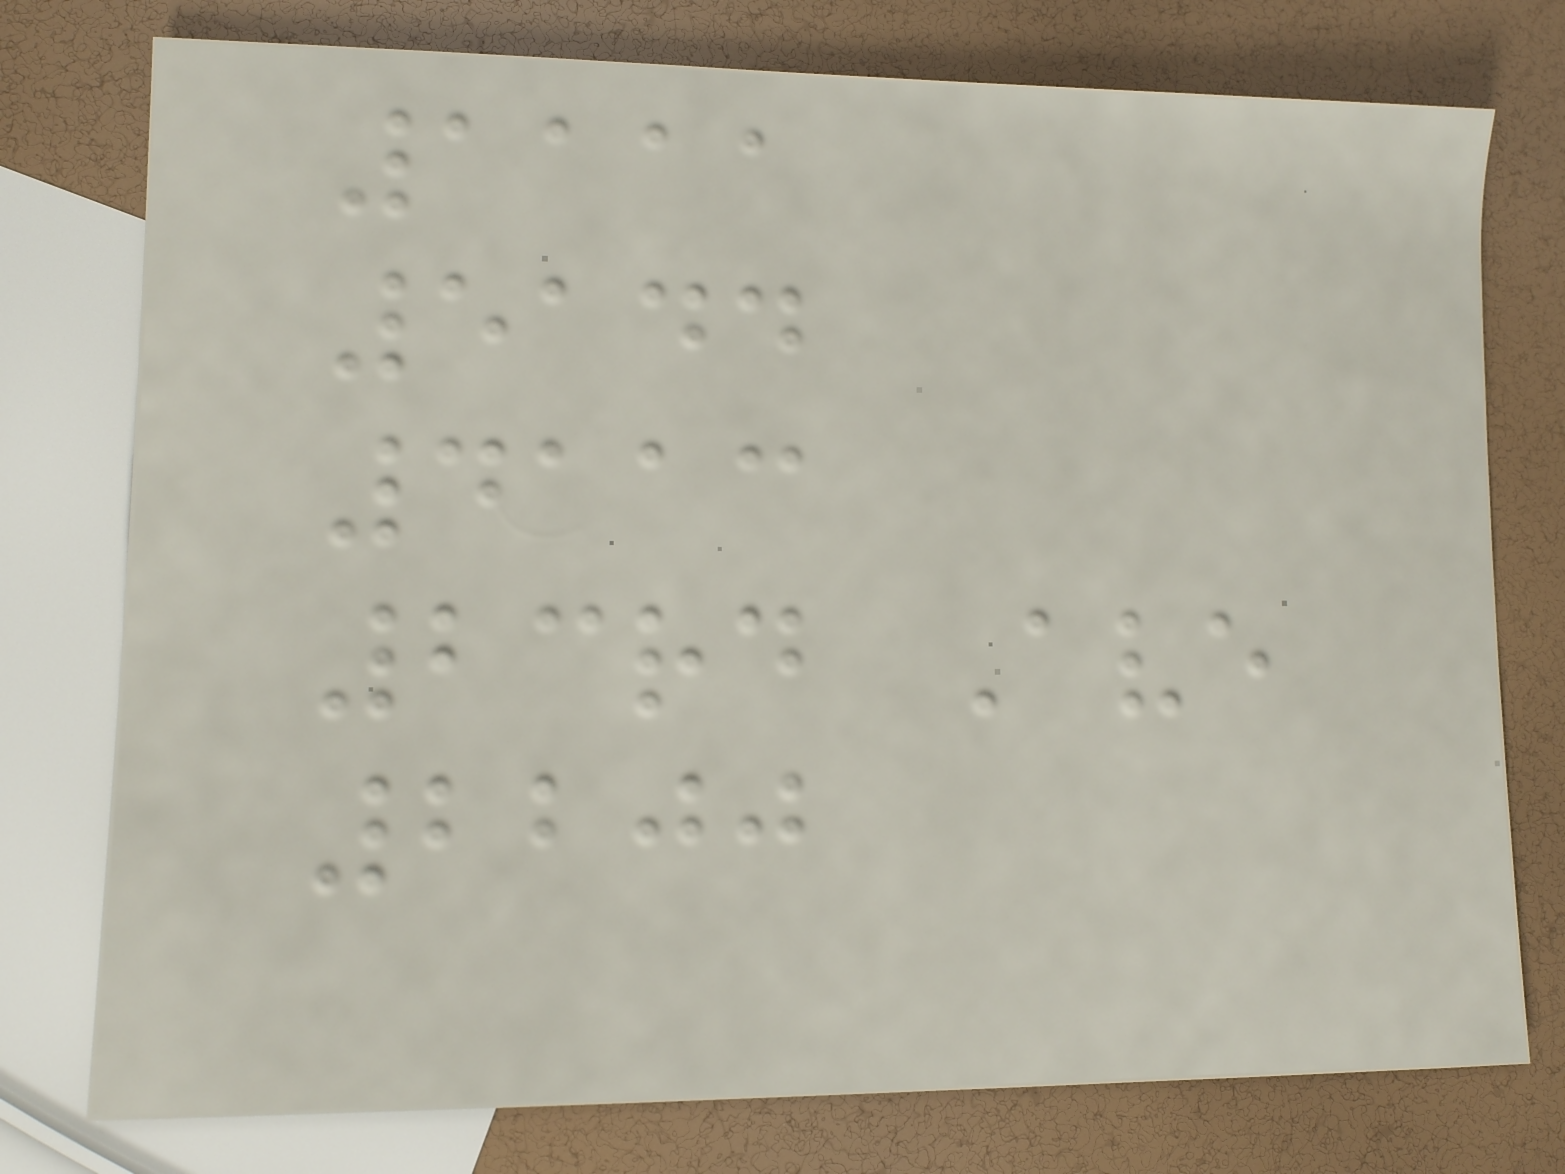1111
5144
4113
23rd Ave
2200
